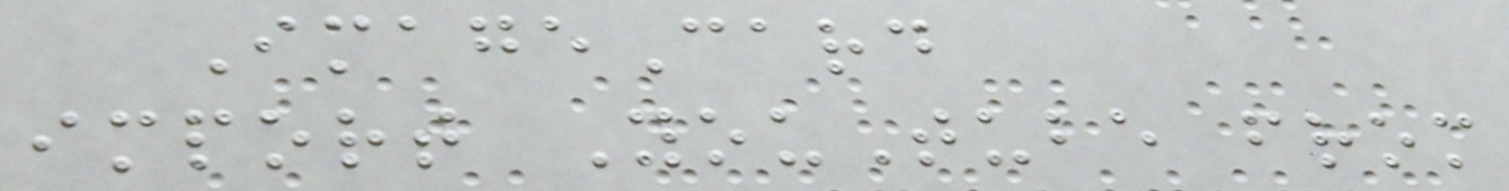ImageCard
import YouTube from
